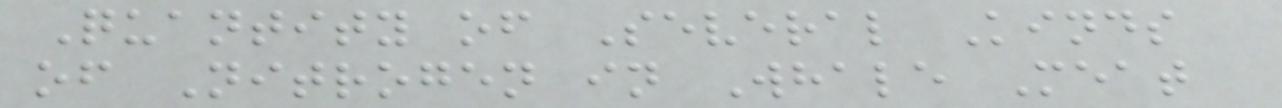Quantity of Several Kinds
of Nitrogen in Whale Meat
